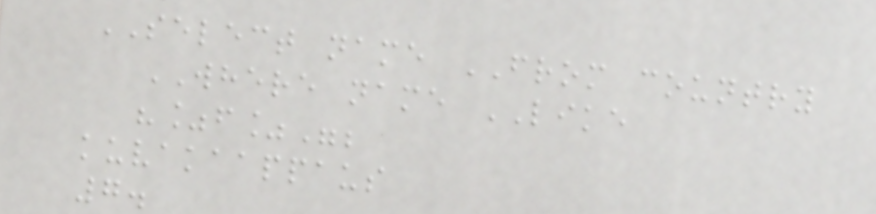SELECT name FROM country
WHERE name LIKE
"%f%";
kuvakaappaus
7.
